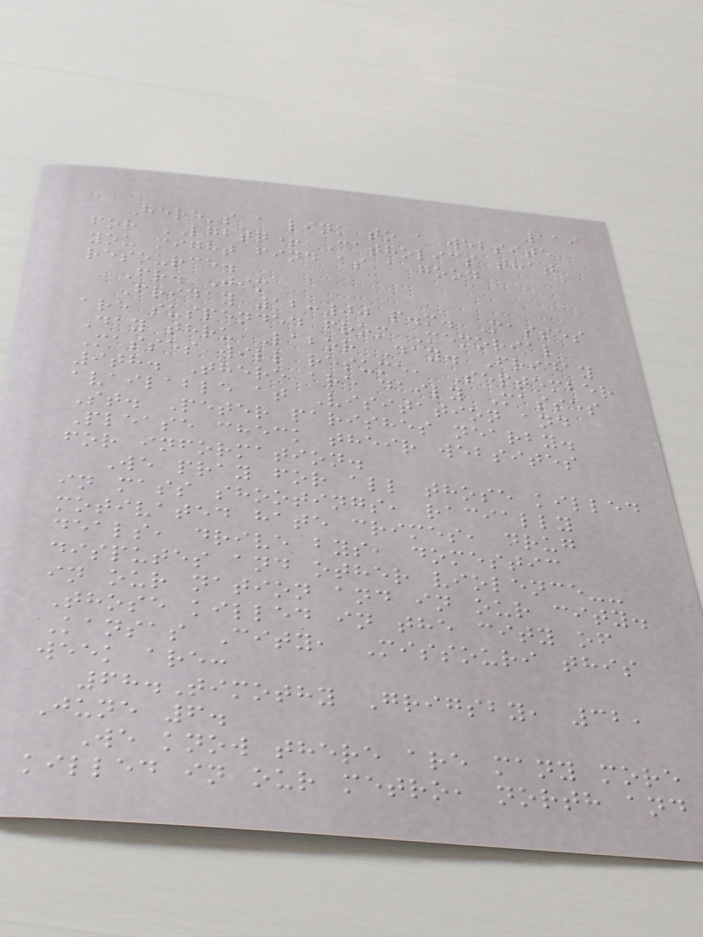119
Here's a link to a website
for LGBTQ+ Catholics that
you might find as a good
resource.
Fr. Jim
Friday 12:00 p.m. Masses
are suspended from Memorial
Day thru Labor Day. Friday
Masses will resume, September
9th. There are daily Masses
available at Visitation and
St. Peter parishes nearby.
Please check their websites
for information.
We pray for all those killed
in mass shootings, racially
motivated hate crimes, drug
deals, drive bys, domestic
disputes and other violence--
in our nation and in our city.
Those killed in the city of
Kansas City, Missouri this
week are:
68.Timothy Grigsby, 32,
June 6.
We know there are many more
killed in our metro, north and
